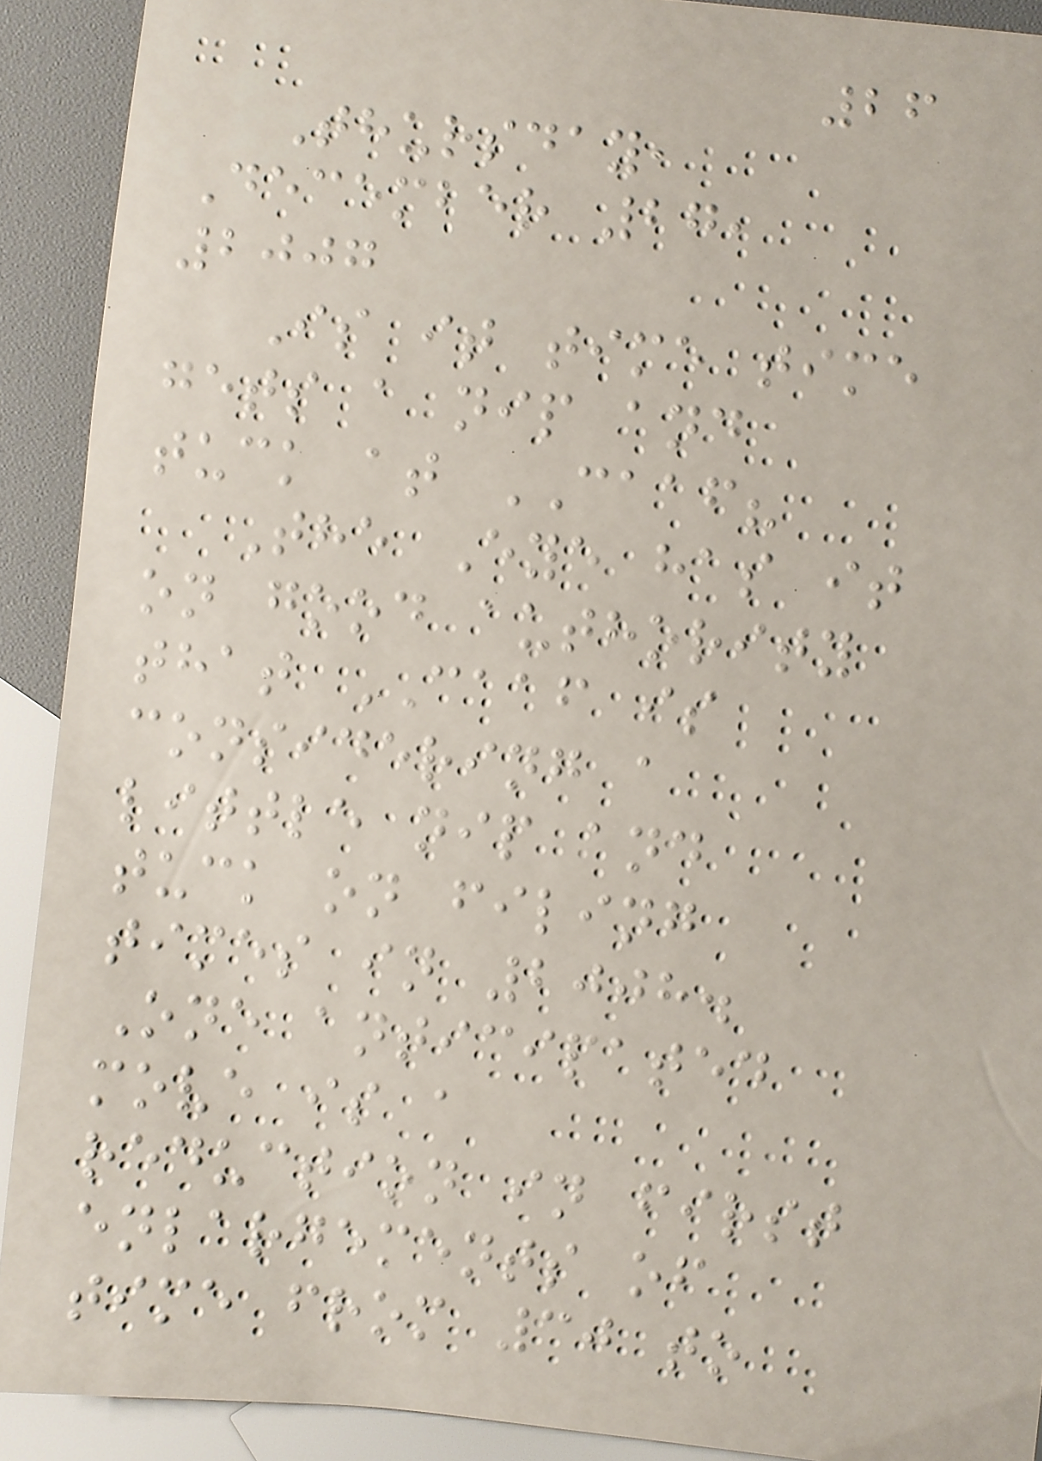26
Thursday,
December 27,
2007
Is it time time
gets a nip and
tuck at CAAF?
The Eye has it
on good authority
that CAAF is
considering a
little nip and
tuck on filing
times in 2008.
One anticipated
move is a
reduction in first
enlargements of
time from 30 to
